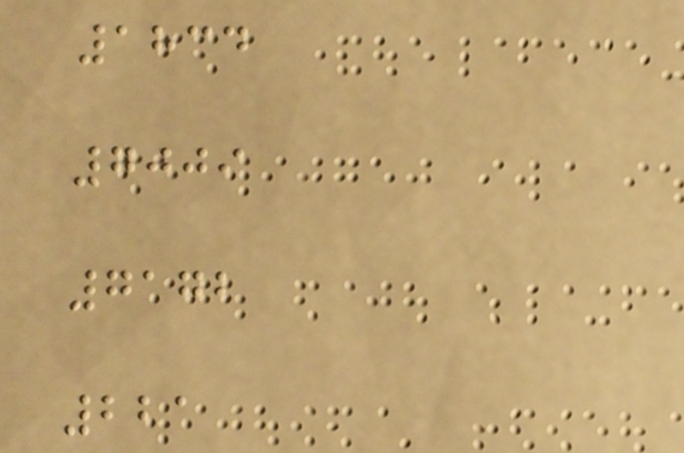1834
7009
7172
221
